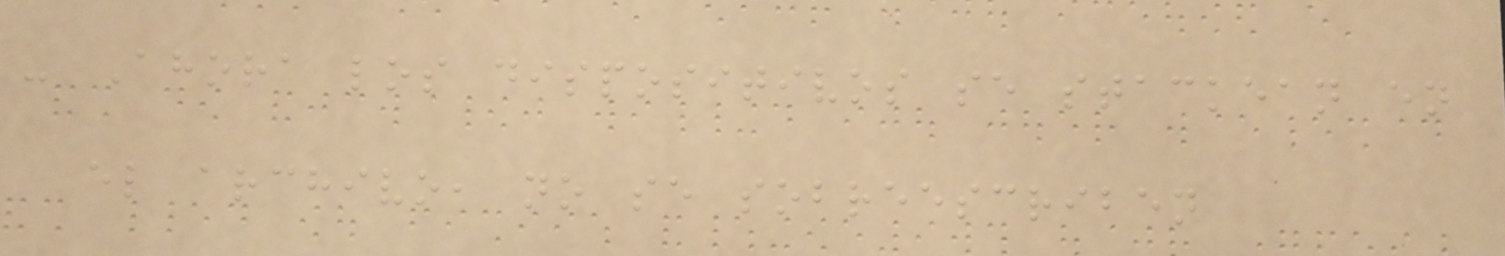- Ahora los dispositivos se stackean en
el archivo, no se sobreescriben
